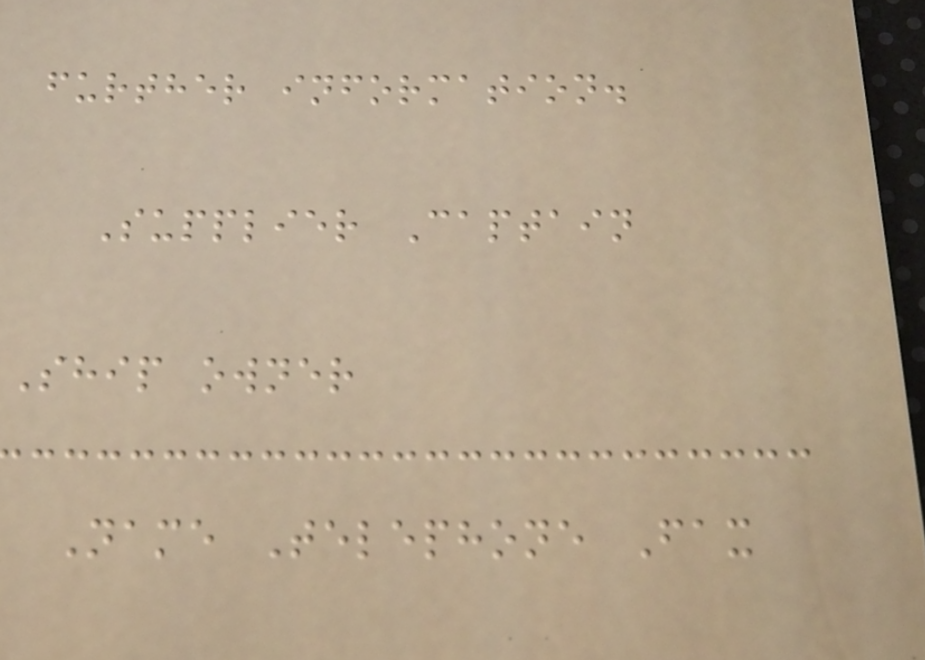further information.
Supplier Captain
Ship owner
Name Telephone Fax
